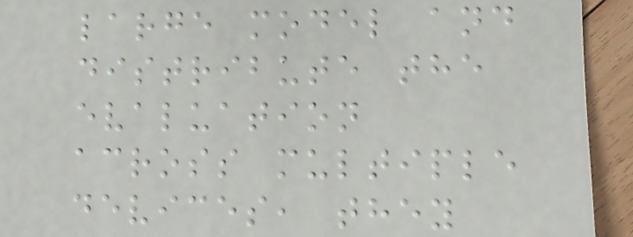large model and
distribute the
evaluation
across multiple
devices, they
